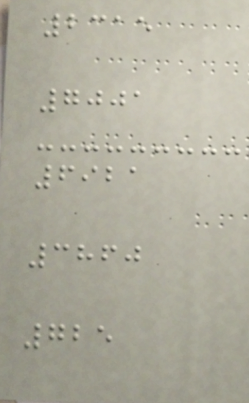2315
7001
6921
3860
725
